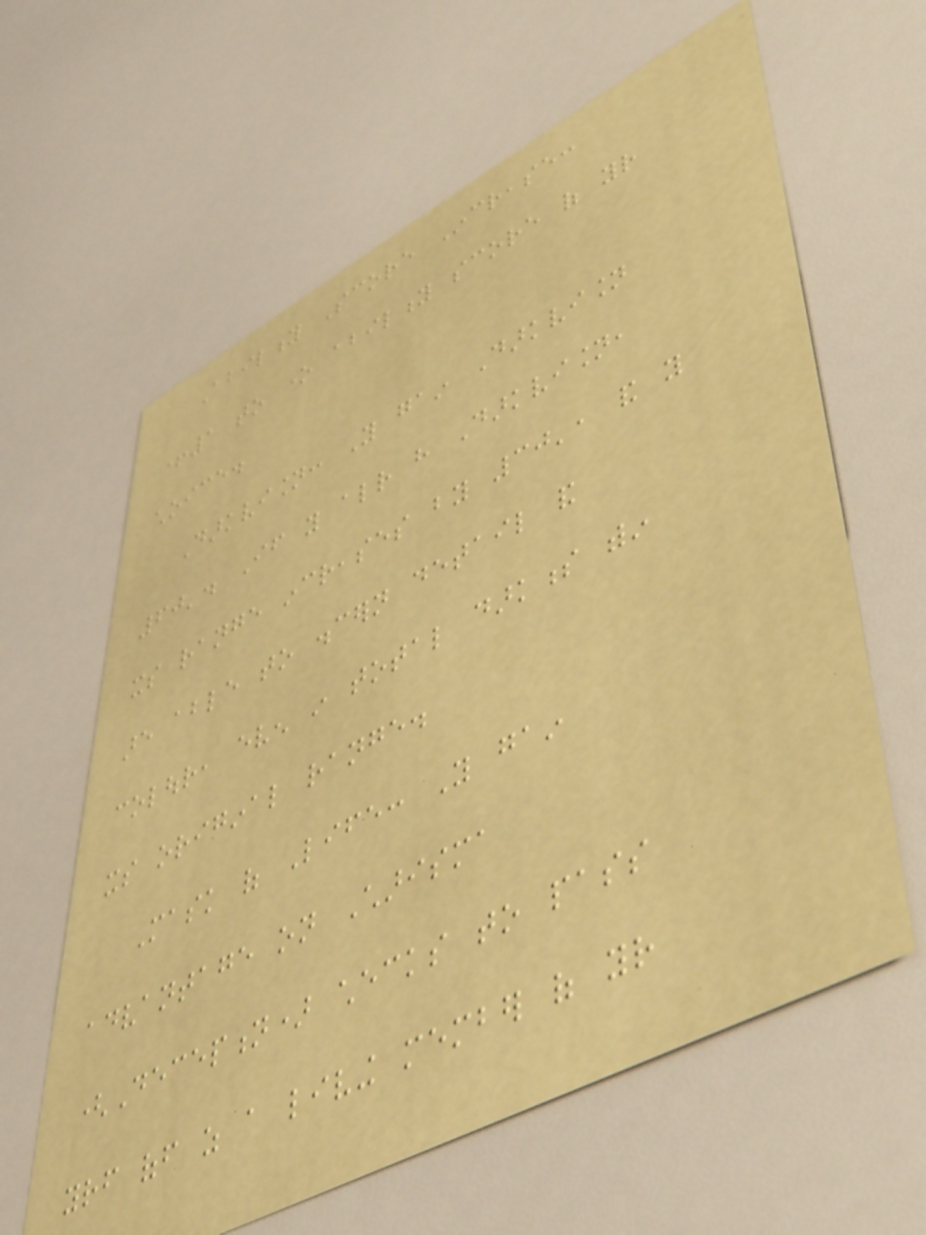Ability Score Increase:
+1 to one ability score of your
choice.
Darkvision: You gain Darkvision
60'. If you already have Darkvision,
its range increases by 30', and you
are able to discern detail and
colour, even in total darkness within
its original range.
Mask of Life: You gain
advantage on Charisma
(Deception) checks to pass
yourself off as a living member of your
